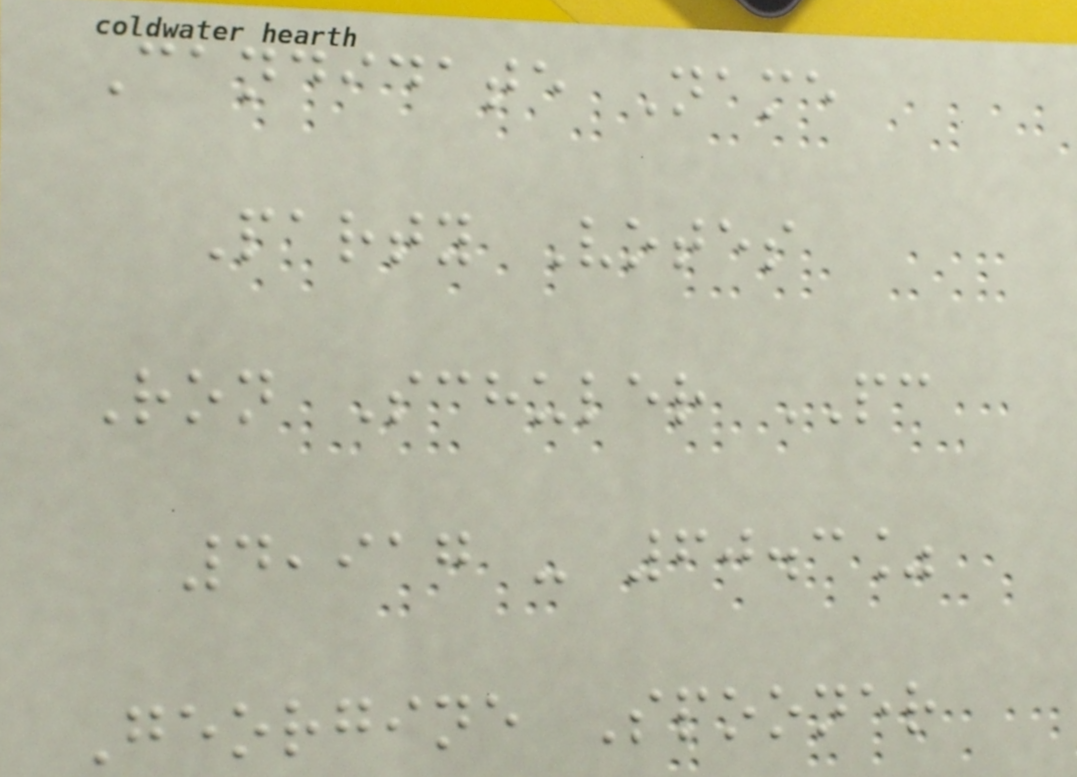Candidate Name
Party Votes
Ron Schuler PC
4,917 - 60.3%
Georgine Spooner
